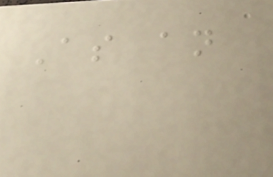As an
